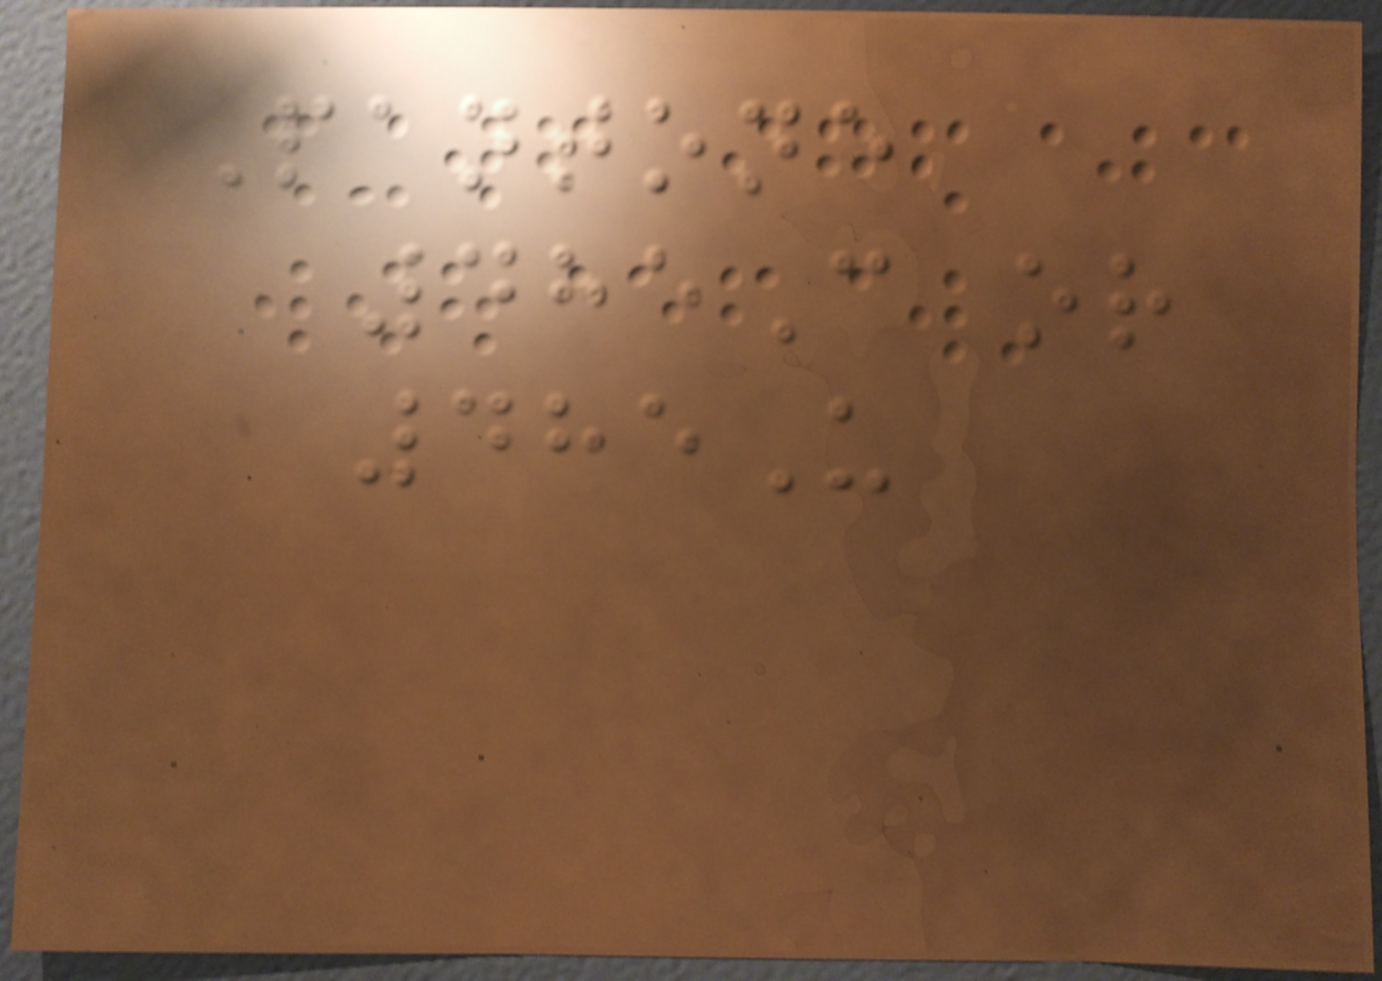Pantone
485C or
485U
